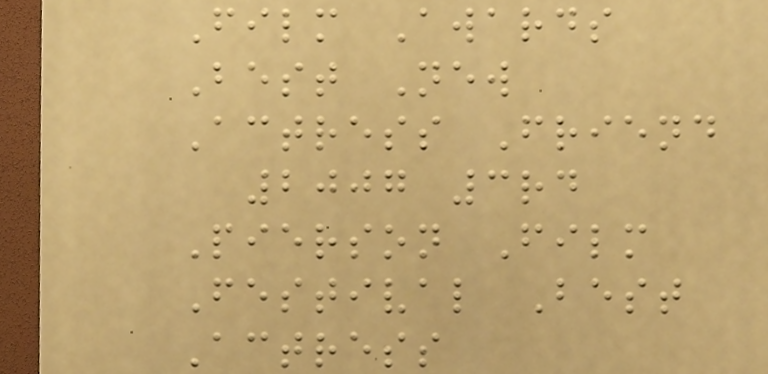Film Awards
Best New
Actress Friend
2007 3rd
Pierson Film
Festival Best
Actress
